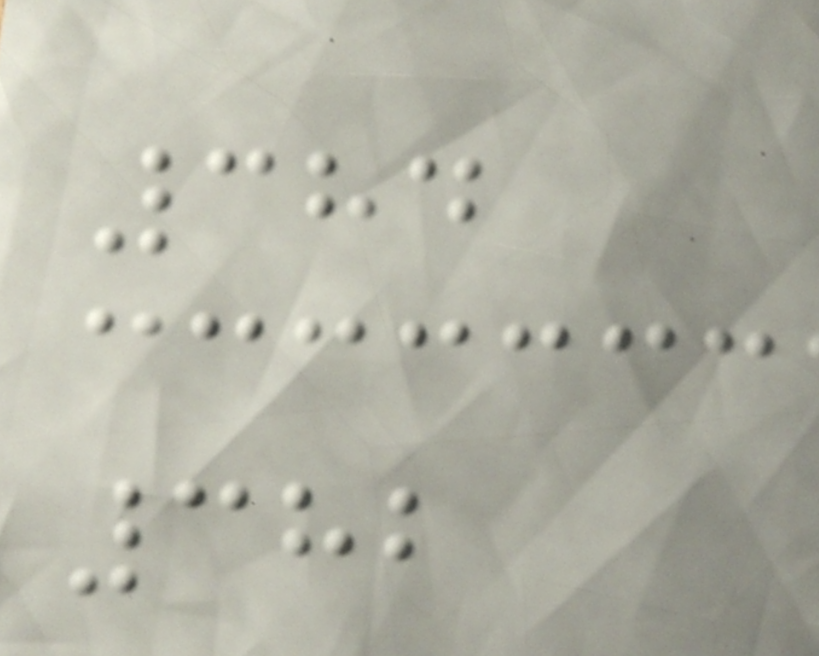384
382
